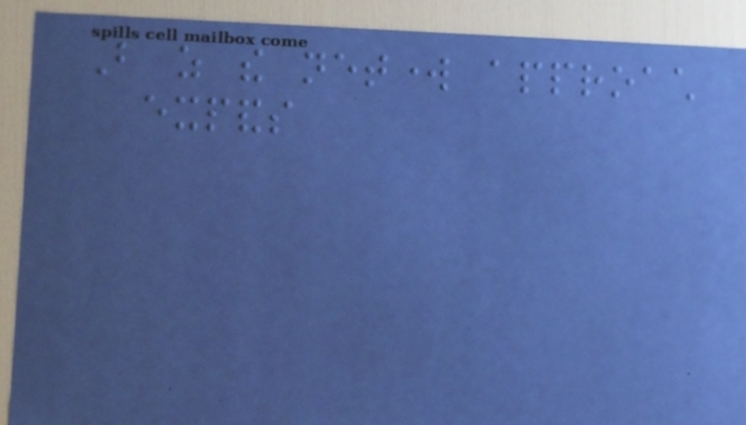But as the network approach
expands
